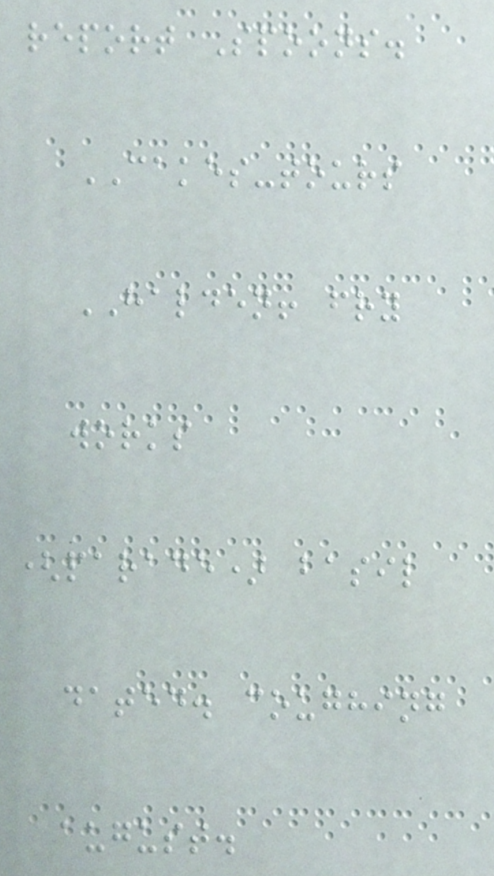report Spoons.
CAKES-tours
HALDEN! fry
works
(parade) basil
dated. coughing
august.
